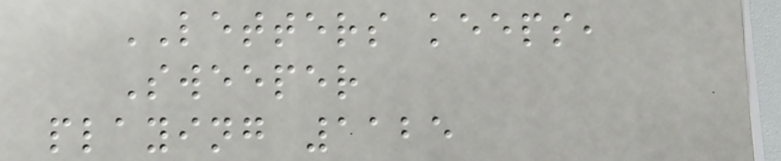LETTERS keeps,
Sweeper
playing 1125
